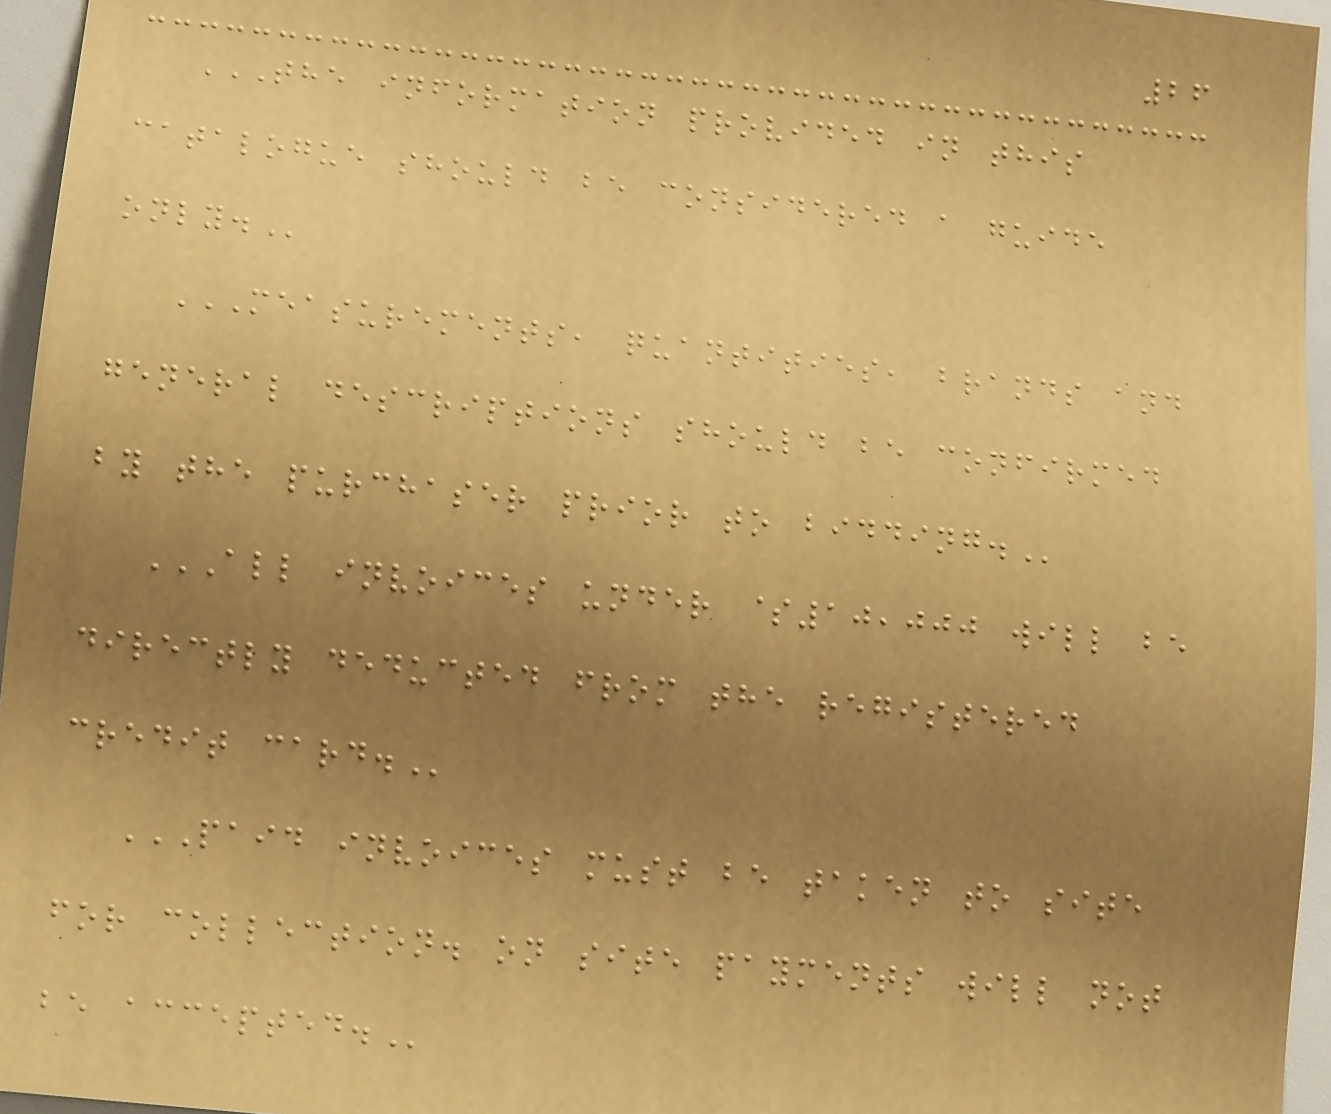26
THE INFORMATION PROVIDED IN THIS
CATALOGUE SHOULD BE CONSIDERED A GUIDE
ONLY.
MEASUREMENTS, QUANTITIES, BRANDS AND
GENERAL DESCRIPTIONS SHOULD BE CONFIRMED
BY THE PURCHASER PRIOR TO BIDDING.
ALL INVOICES UNDER $10,000 WILL BE
DIRECTLY DEDUCTED FROM THE REGISTERED
CREDIT CARD.
PAID INVOICES MUST BE TAKEN TO SITE
FOR COLLECTION. ON SITE PAYMENTS WILL NOT
BE ACCEPTED.
